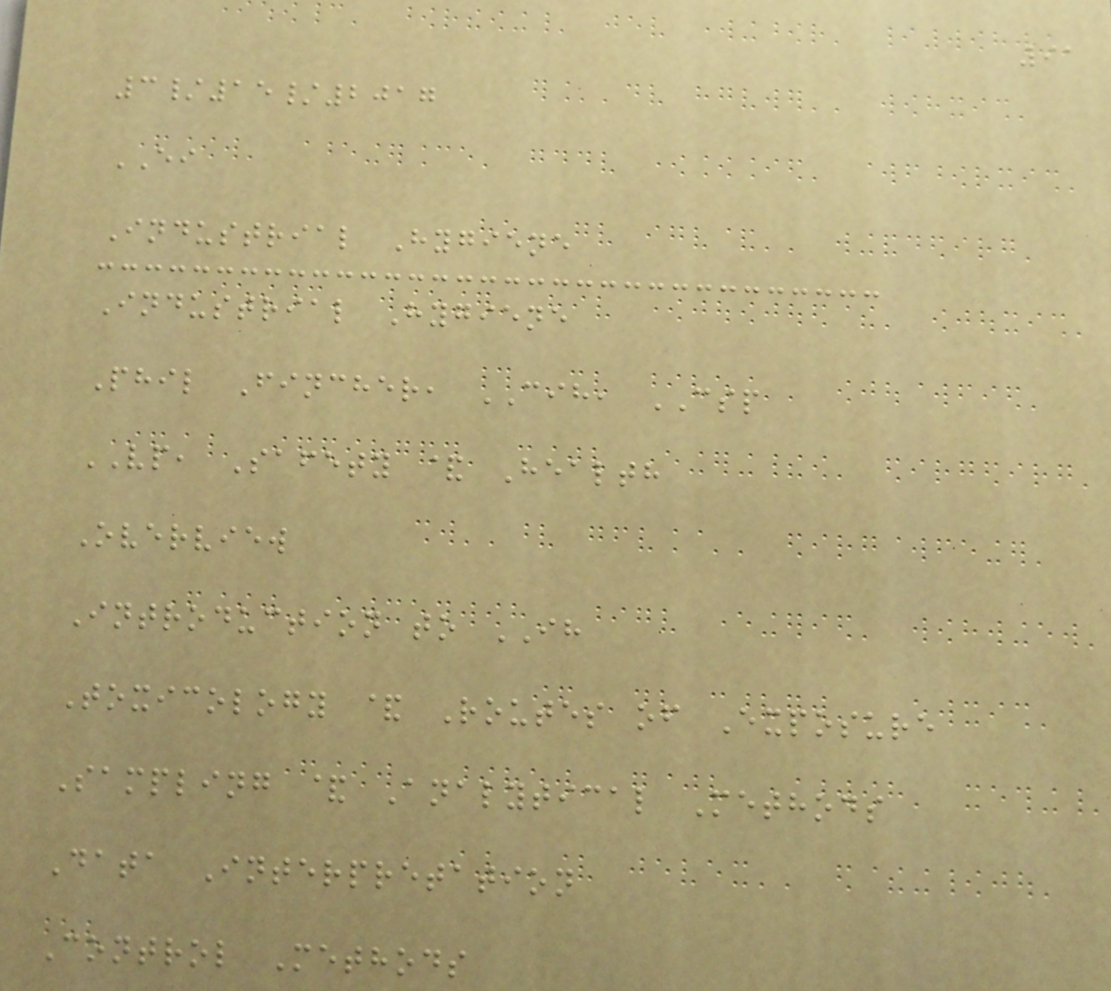91
3/15/2017
EI
Industrial Hygiene
Industrial Hygiene
Phil Fincher, CIH, CSP
VP, Safety & Health
Overview
Introduction to IH
Toxicology & Routes of Exposure
Sampling & Analytical Methods
Data Interpretation
Control Methods
